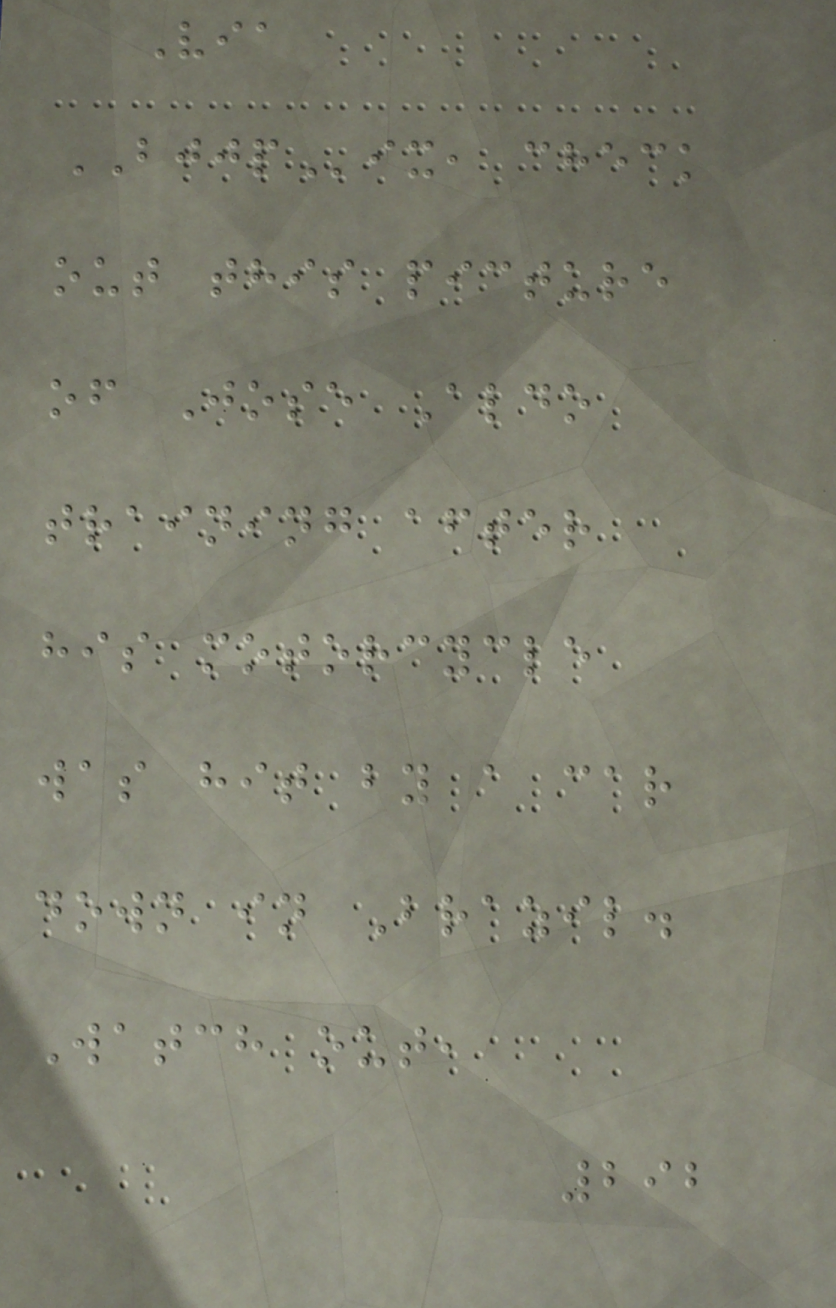Via
BJJPix, check
out this picture
of Jose Aldo
training after
his motorcycle
was hit by a car
down in Brazil.
Watch out,
292
